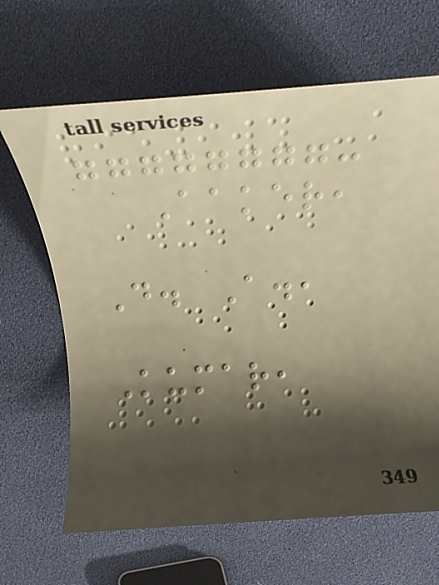Aaker,
D. A.,
Kumar,
